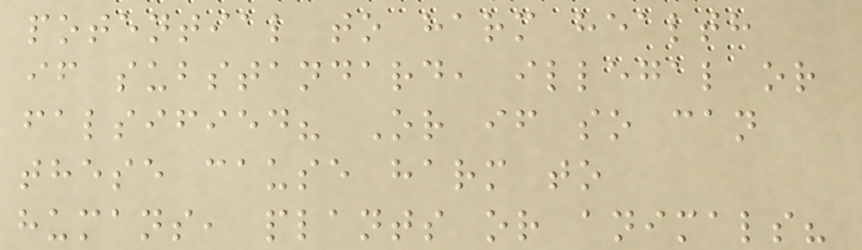potential to harm health
if substandard, illegal or
falsified? Or if so can
these cause harm to
humans, plants or animals?
